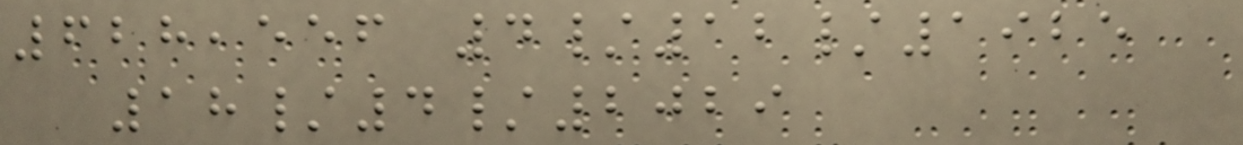628,556 4/12/1925
18/4/2029
